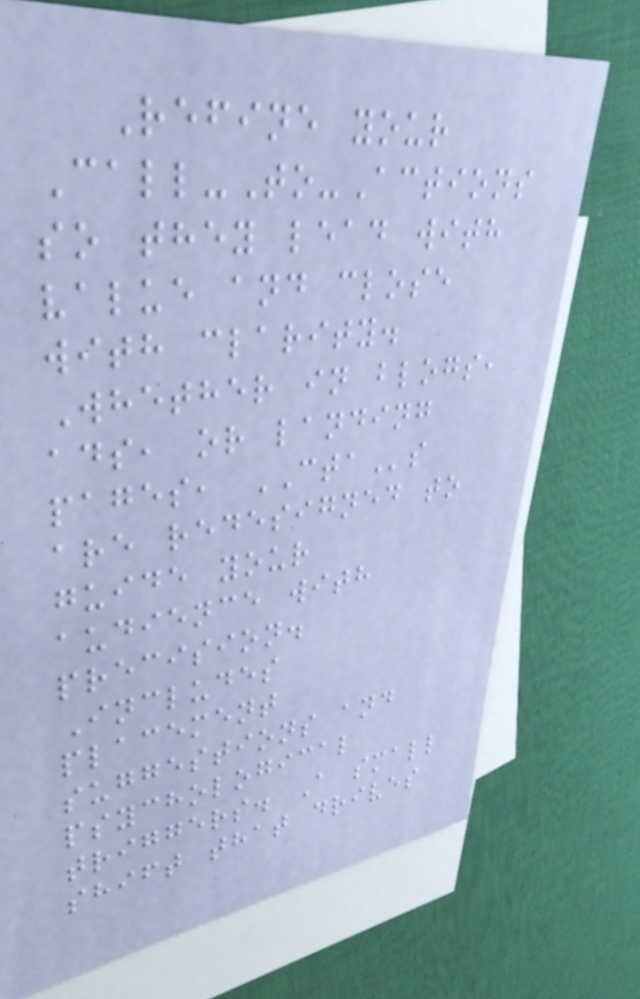Refine your
Call-To-Actions
so they lead with
value and close
with clarity.
Whether in blogs,
ads, or landing
pages, CTAs
are redesigned to
guide your
audience with
precision.
Includes
placement
suggestions and
psychological
triggers. A small
shift that drives
